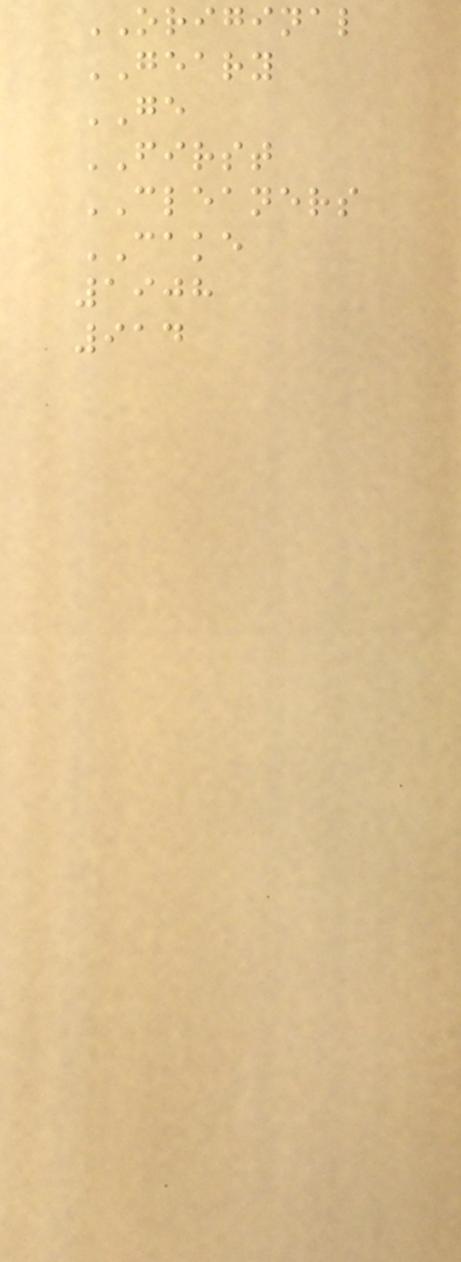ORIGINAL
GEARY
GE
FIRST
CLEANERS
CAKE
1908
914
